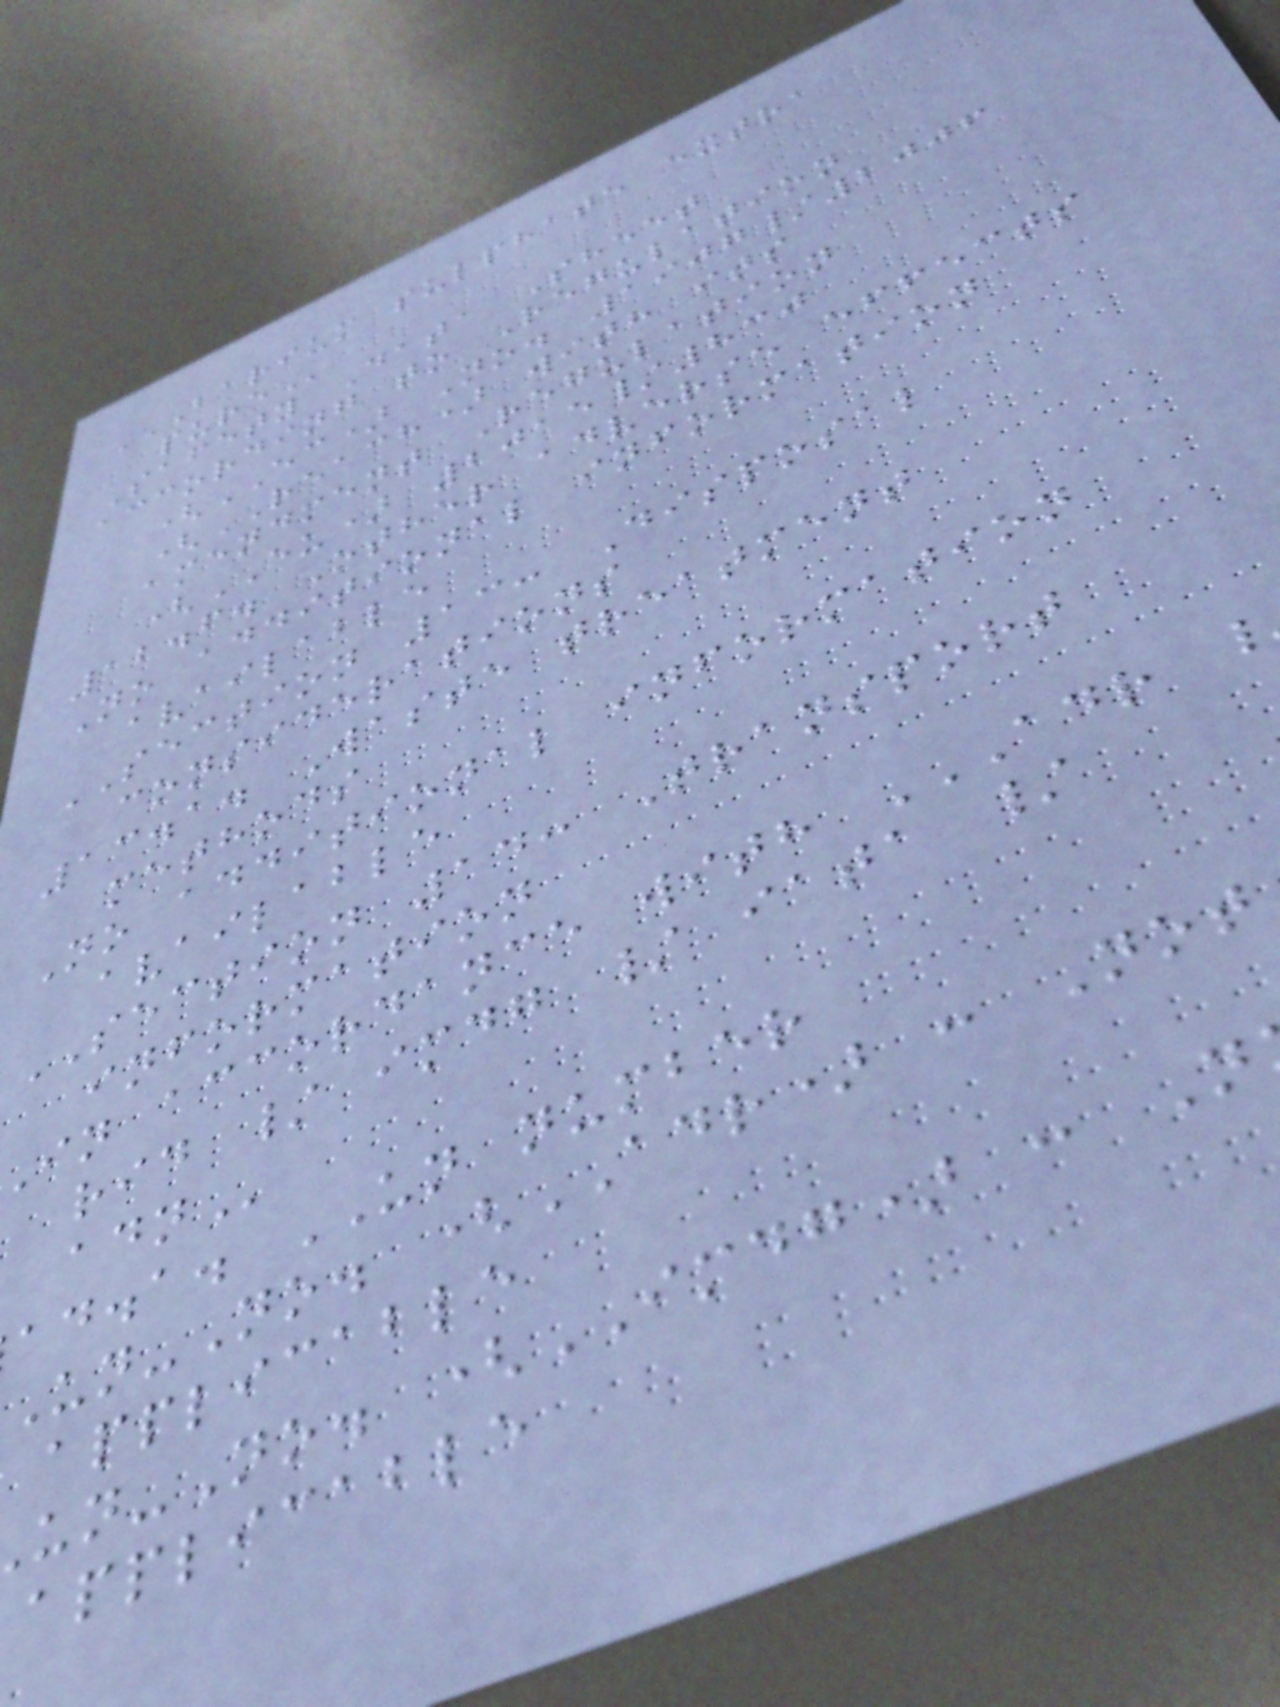BARIUM SULPHATE EXTRA
Safety Data Sheet
according to Regulation
(EC) No. 1907/2006
(REACH) with its
amendment Regulation
(EU) 2015/830
12.6. Other adverse effects
No additional information
available
SECTION 13: Disposal
considerations
13.1. Waste treatment
methods
No additional information
available
SECTION 14: Transport
information
rid / imdg / iata /
ad.a. UN number
-No. (ADR) : Not
applicable
-No. (IMDG) : N
applicable
